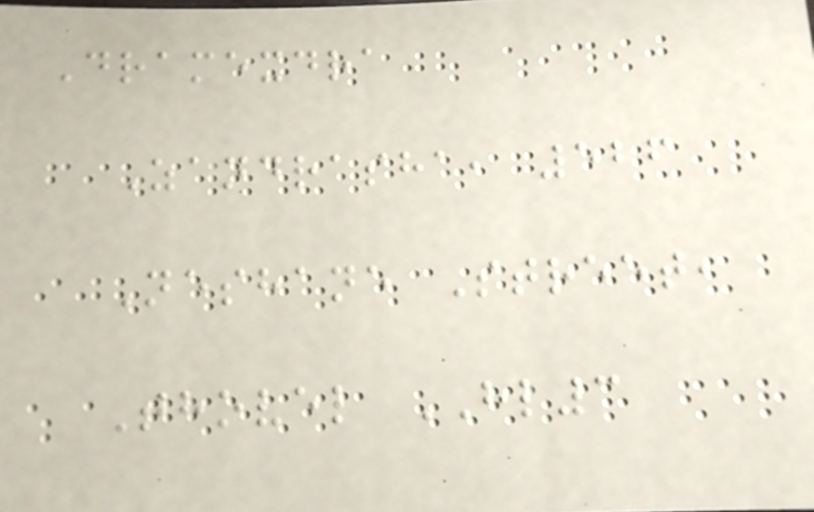Dramexdra
Zandrasha, 526
Neshane Street,
Thovel HL3
